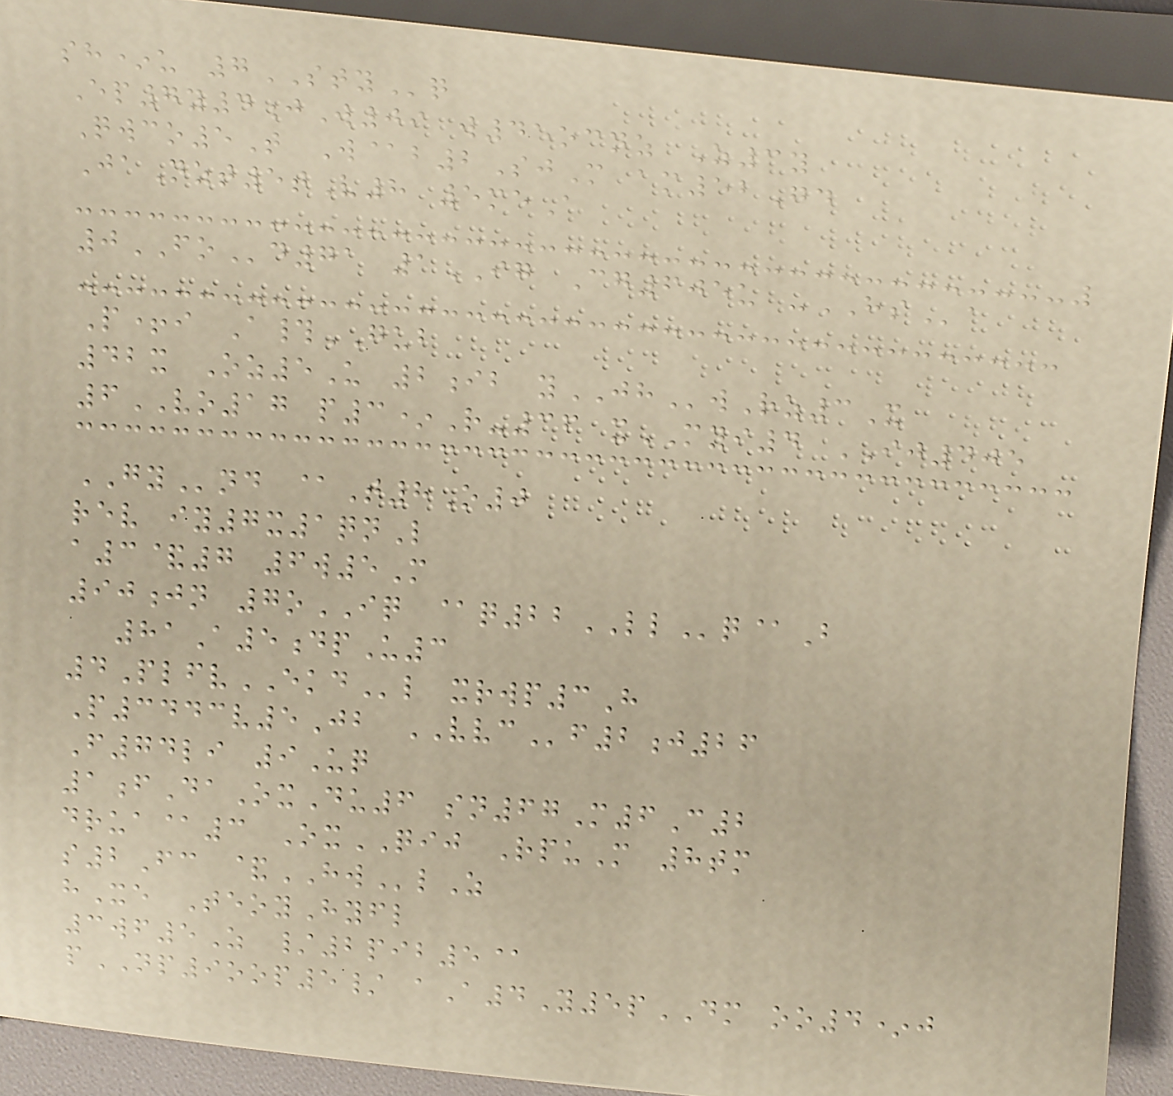sh*u 7STYq
Ep7y4jW09 w45ocnz Z3y
Qwco5T W@b2SjM am52Gd
JaNzt5tV8 5meA
0FOd71 1IG Cg605u -HSa
P+i A#GUB
42x Oz5U 2ib yJHwRz3X
6VO17 p3*R-36 xMYI4 IJ405
GYnd @T8O0
rev iy7x1qnL
a3&7 6w5M
90jn 7oIQ @q22LLq@B
81A5dpU3
4PlfvEKDl xrwp3H
P3443v5Jb VVCf2j26
F74li 9Uq
1fDaOxDu6 sn67M6C2
drua@3 OxQIJ RpuM 8tm
s2Fc &HWlZ
hXe TeoyHyfl
3wf5Z /2pib5@
pNP9oop5/ aA4Y5pDM oo4*j
